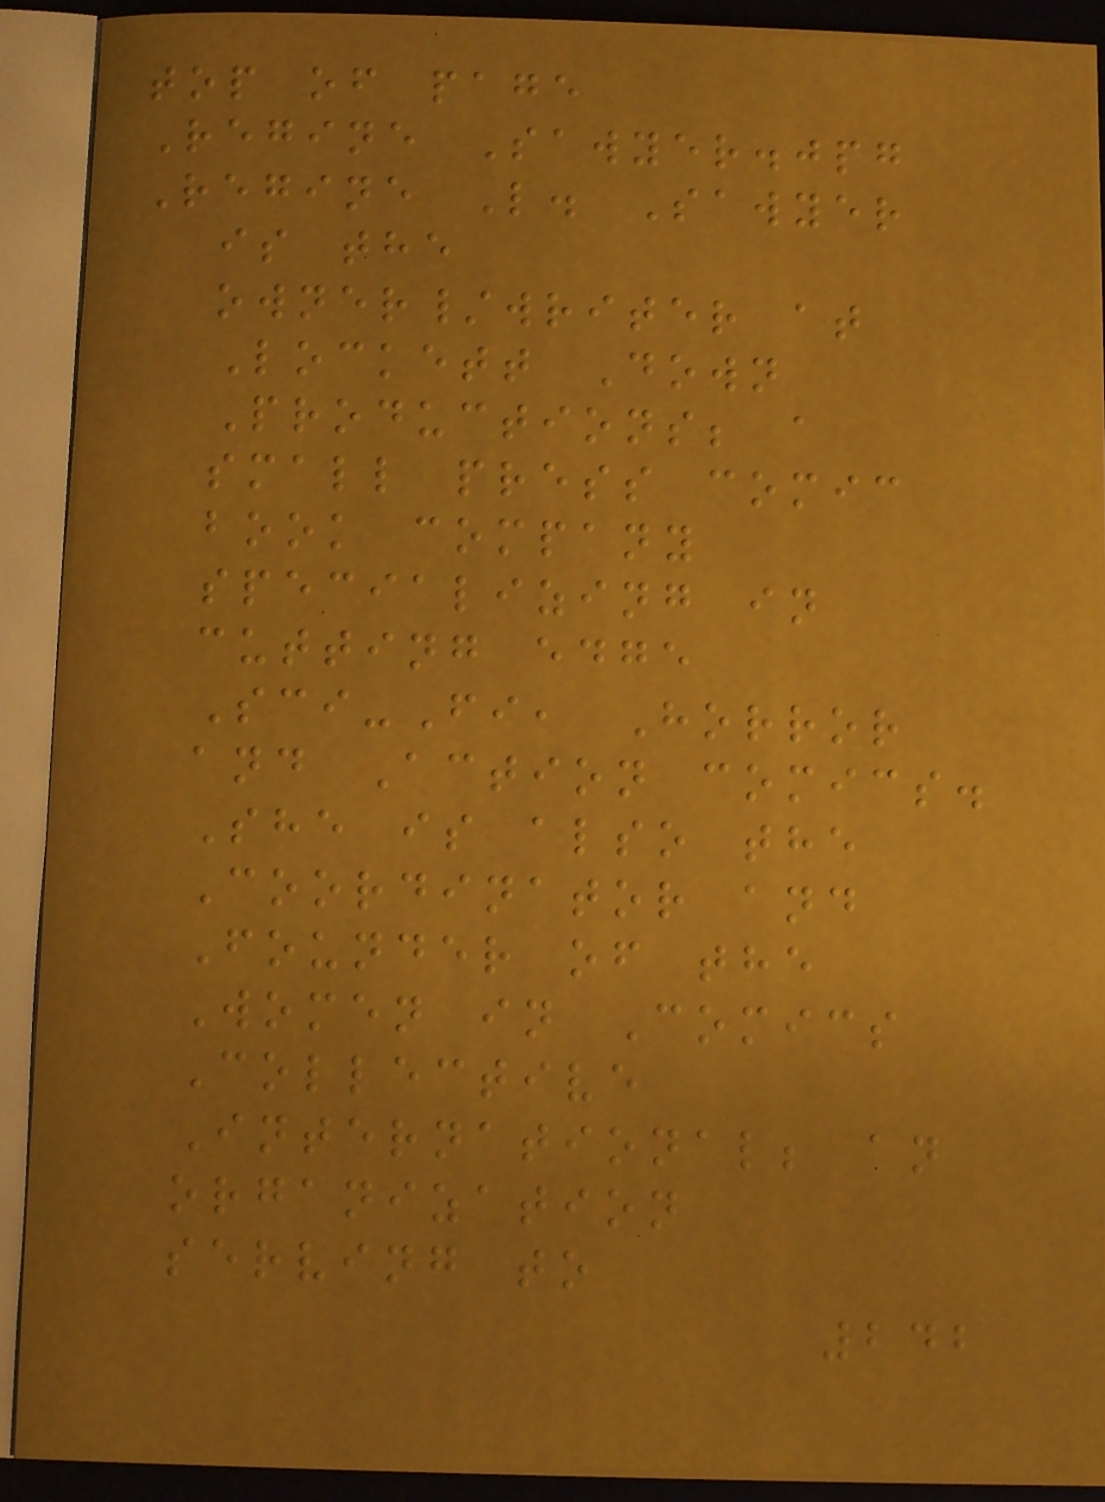top of page
Regine Sawyer.jpg
Regine L. Sawyer
is the
owner/writer at
Lockett Down
Productions; a
small press comic
book company
specializing in
cutting edge
Sci-Fi, Horror
and Action comics.
She is also the
Coordinator and
Founder of the
Women in Comics
Collective
International; an
organization
serving to
242
